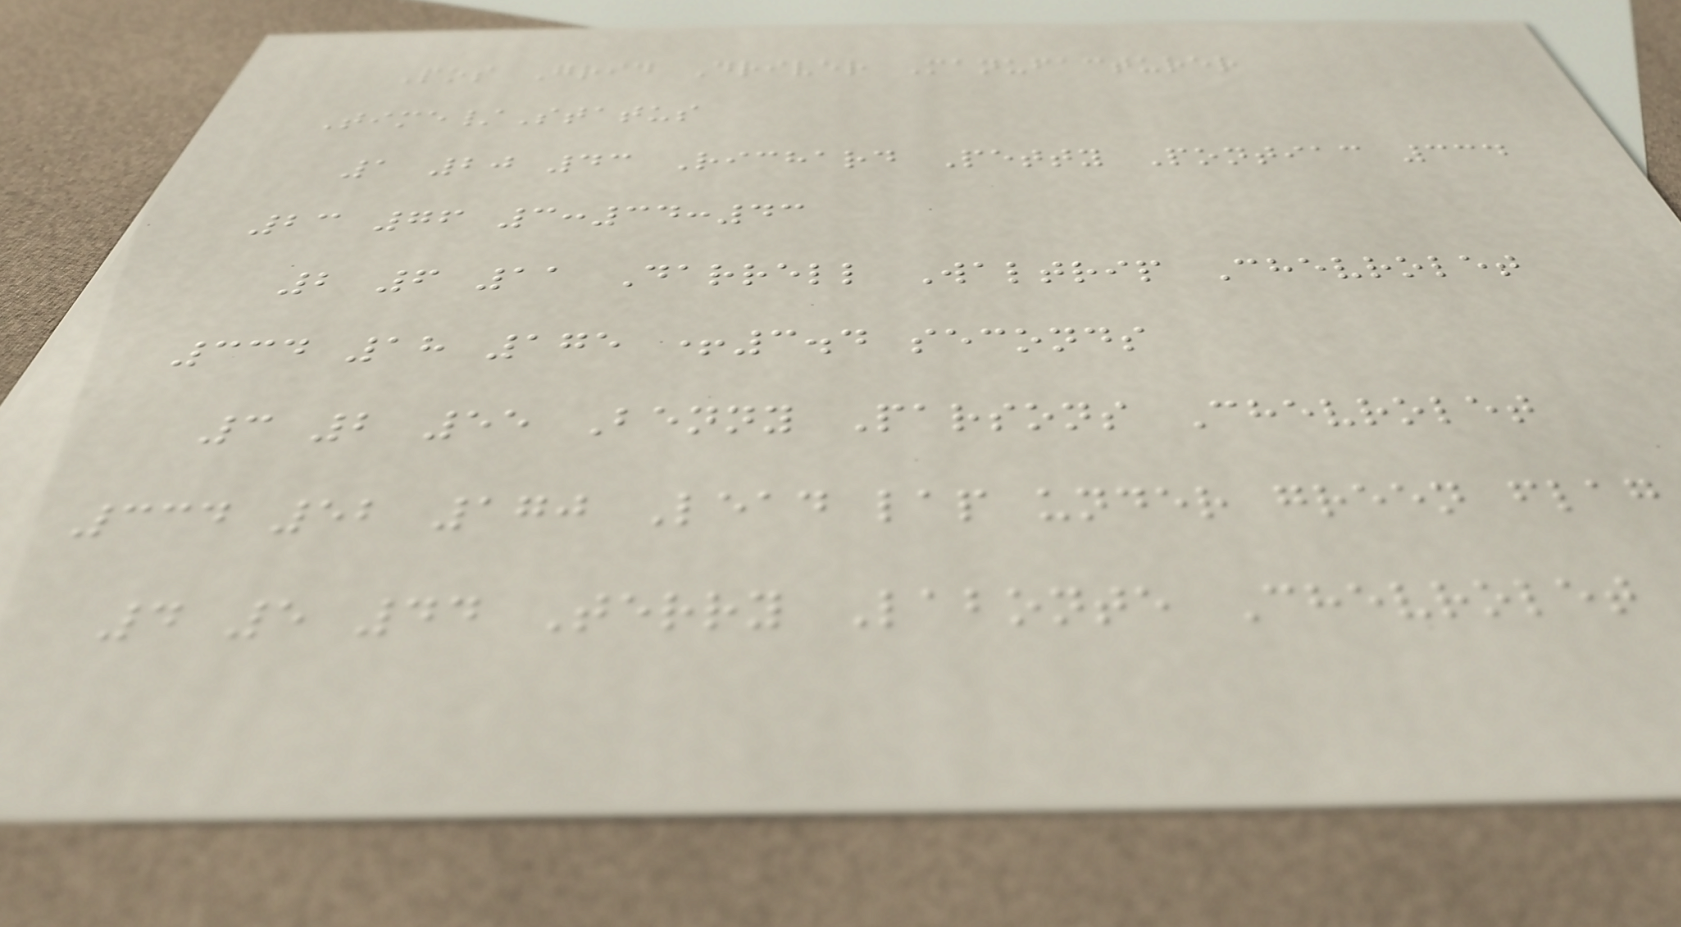Pos Grid Driver Manufacturer
Time/Status
1 20 43 Richard Petty Pontiac 334
23 76 3:34:43
2 6 11 Darrell Waltrip Chevrolet
334 18 175 +3.4 seconds
3 2 55 Benny Parsons Chevrolet
334 52 170 Lead lap under green flag
4 5 44 Terry Labonte Chevrolet
